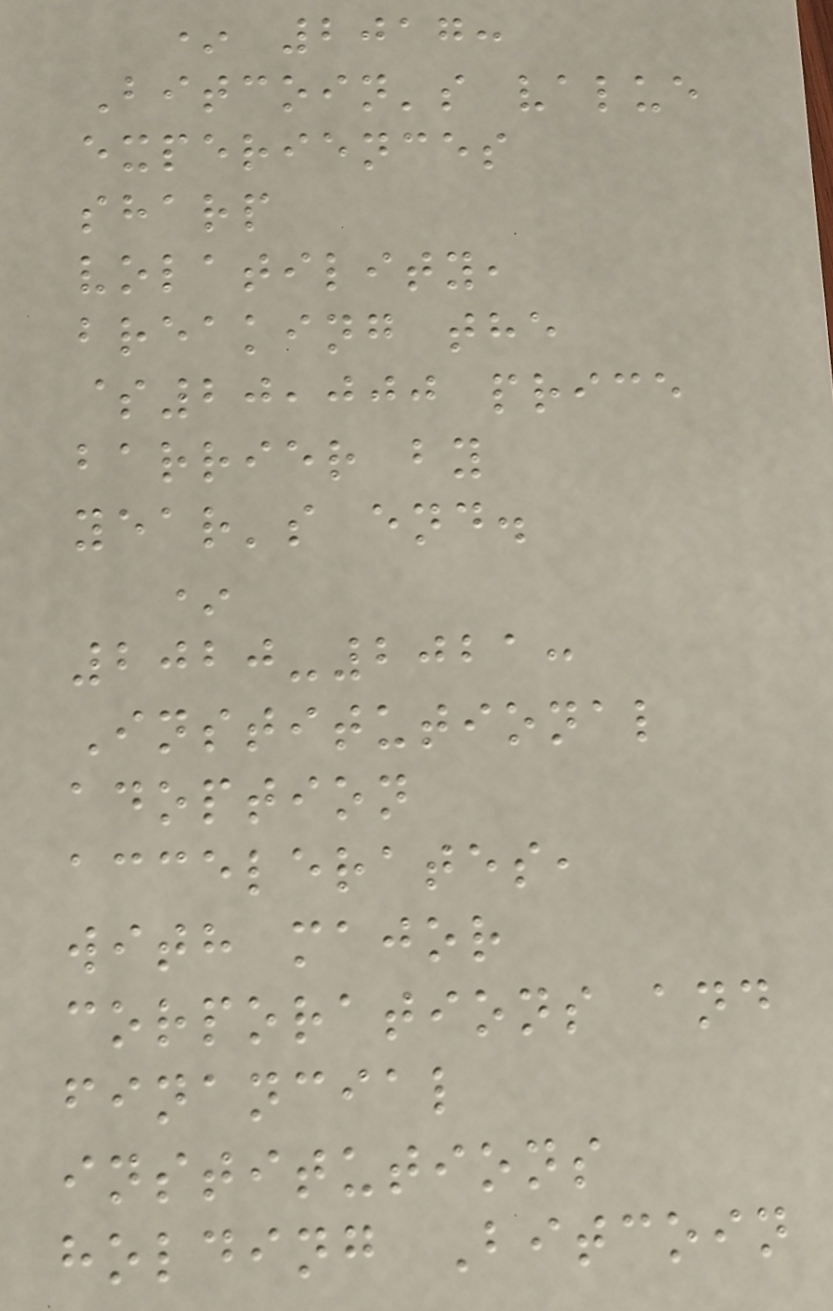* 2017:
Bitcoin's value
experiences
sharp
volatility,
breaking the
$20,000 price
barrier by
year's end.
*
2020-2021:
Institutional
adoption
accelerates,
with major
corporations and
financial
institutions
holding Bitcoin
